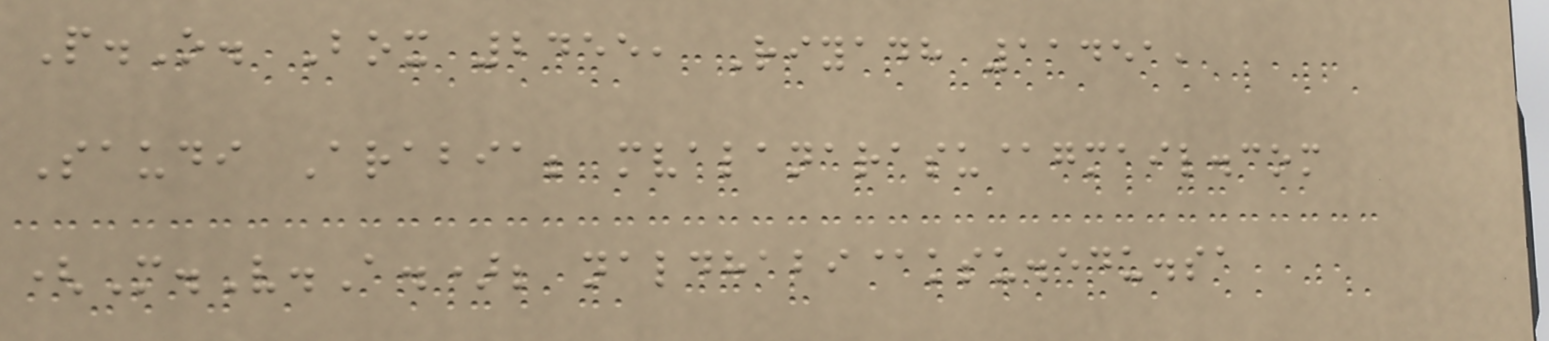P.O. Box 2455, Riyadh 11451,
Saudi Arabia; mvalanarasu@gmail.com
(M.V.A.); naldhabi@ksu.edu.sa
